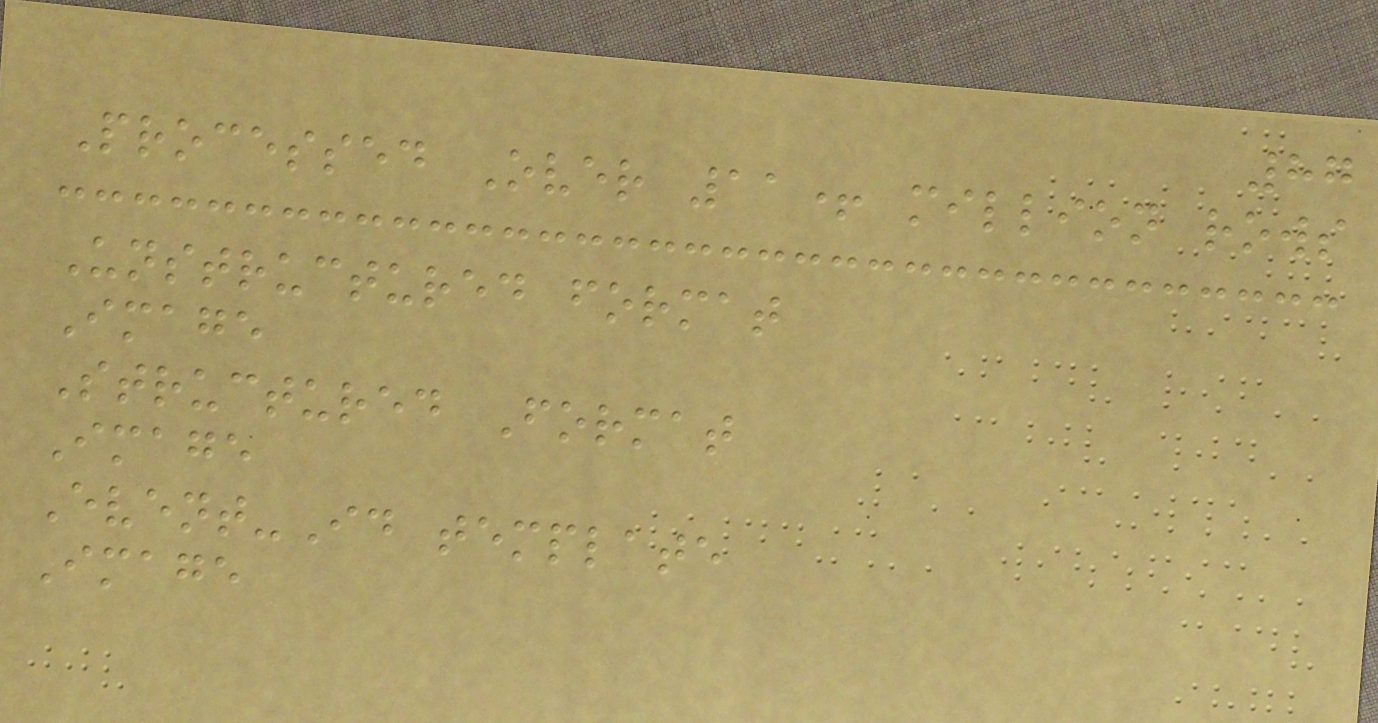87
Processed Over 11+ million rows
Unstructured format
Image
Structured Format
Image
Event-Id template
Image
